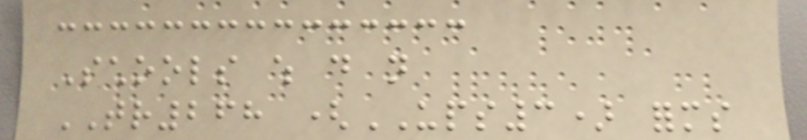Schools which do not
TR268 (UPS3) forms
